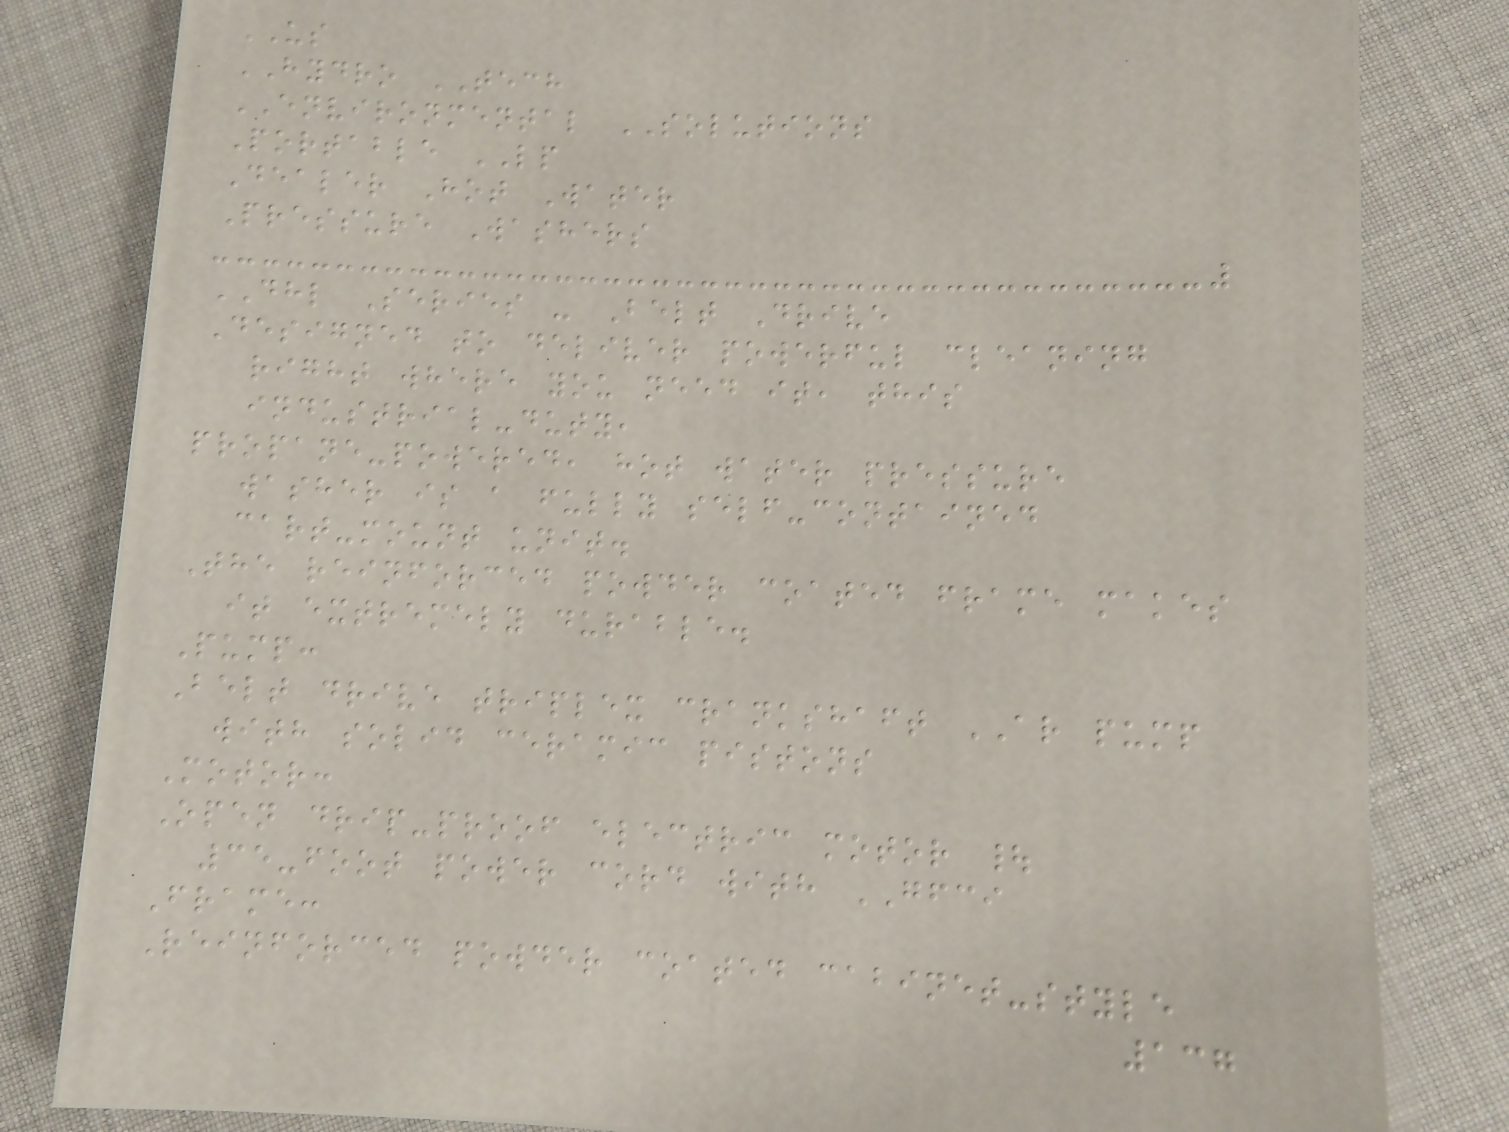US
HYDRO TECH
ENVIRONMENTAL SOLUTIONS
Portable LP
Dealer Hot Water
Pressure Washers
DHL Series - Belt Drive
Designed to deliver powerful cleaning
right where you need it, this
industrial-duty,
propane-powered, hot water pressure
washer is a fully self-contained
cart-mount unit.
The reinforced powder coated frame makes
it extremely durable.
Pump:
Belt drive triplex crankshaft AR pump
with solid ceramic pistons
Motor:
Open drip-proof electric motor |
35-foot power cord with GFCI
Frame:
Reinforced powder coated cabinet-style
137
